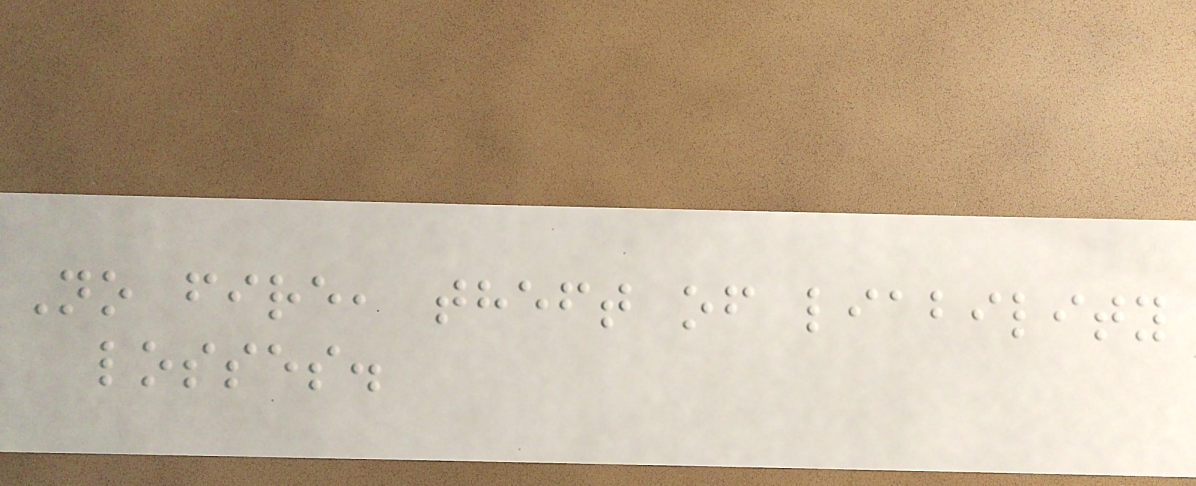No fire, theft of liability
losses.
